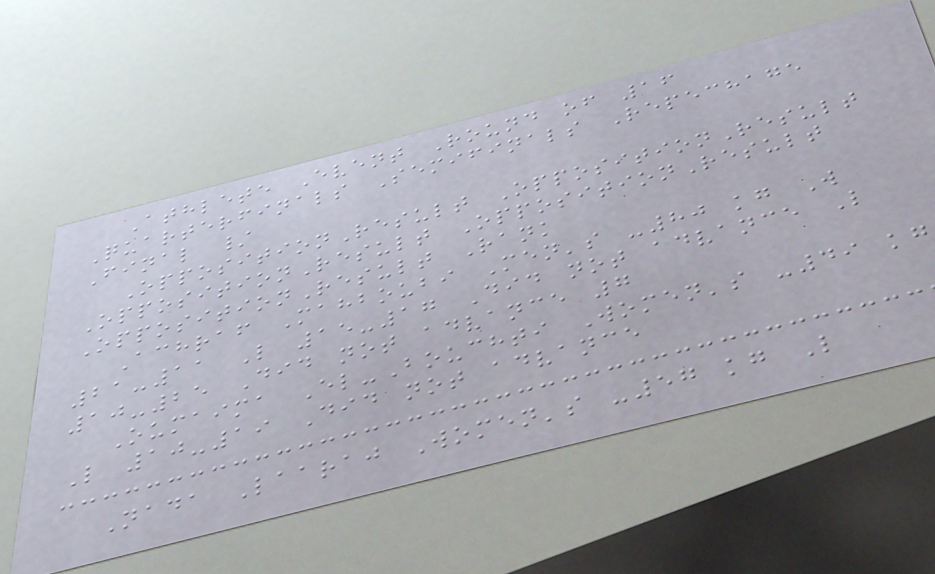Athlete Event Round of 16
Quarterfinals Semifinals Repechage
Final /
OppositionResult OppositionResult
OppositionResult OppositionResult
OppositionResult Rank
Achraf Mahboubi Men's -80 kg W
21-11 L 15-17 Did not advance L
10-25 Did not advance 7
Oumaima El-Bouchti Women's -49 kg
L 10-19 Did not advance
Nada Laaraj Women's -57 kg L
